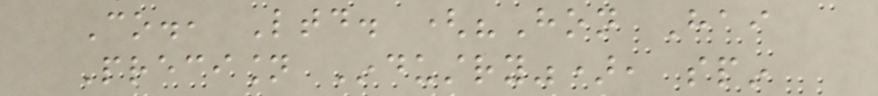Co., Ltd. ("Hon Hai
Precision Industry"), spin
